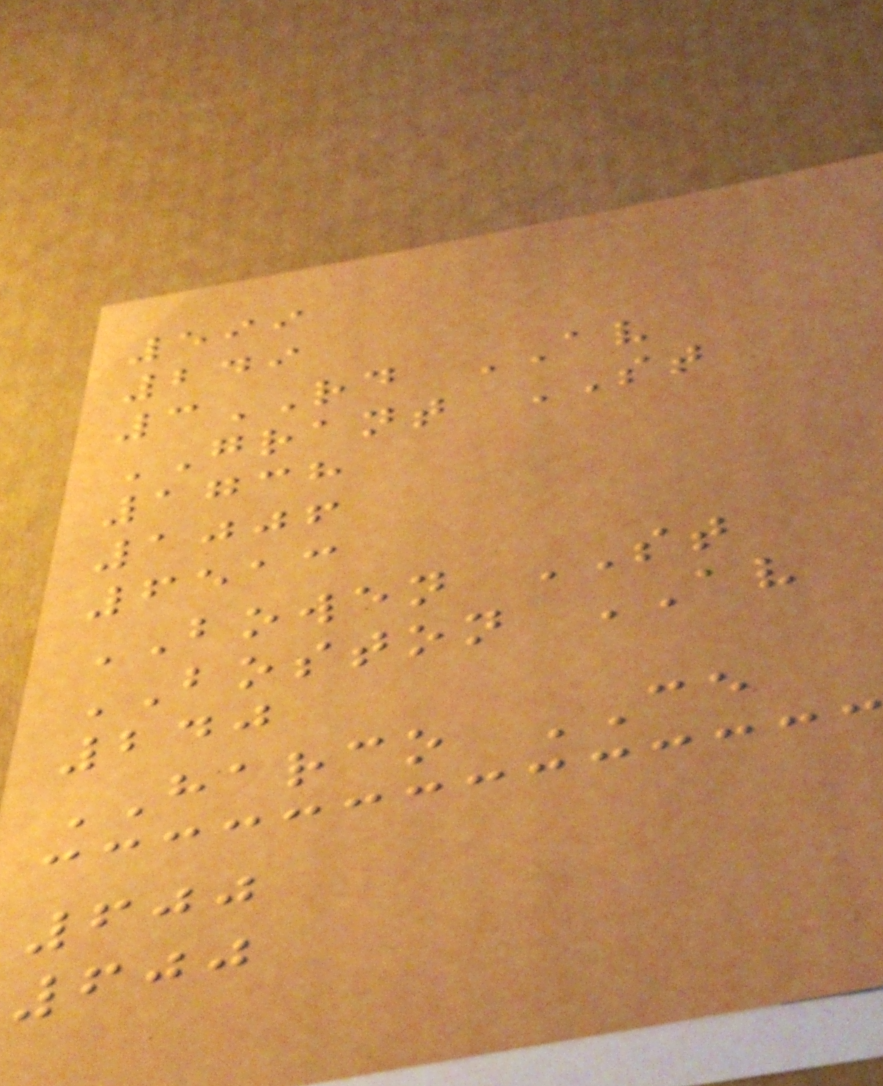599
249
3RD AV
GRANT ST
1738
1006
6513
BOWEN ST
BOSTON AV
240
HARCO CE
600
600
